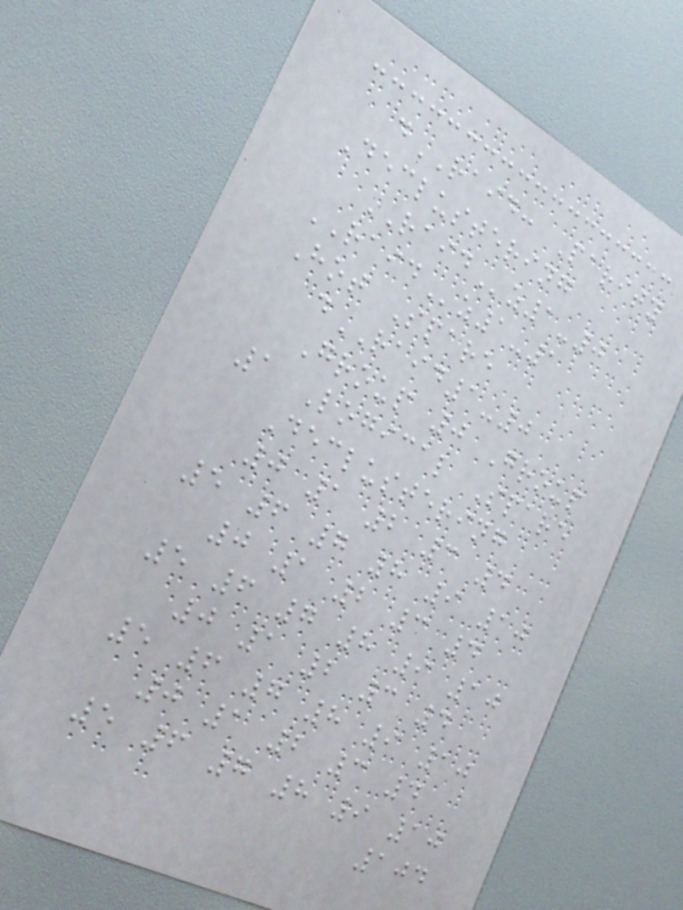dRAID: Parity
Declustering
RAIDz1-0
RAIDz1-1
Hot Spare
dRAID1-0
Group 0 Group
1 Logical Spare
Declustering
0 1 2 3 4
5 6 7 8 9 10
0 1 2 3 4
5 6 7 8 9 10
0 1 2 3 4
5 6 7 8 9 10
0 1 2 3 4
5 6 7 8 9 10
104
